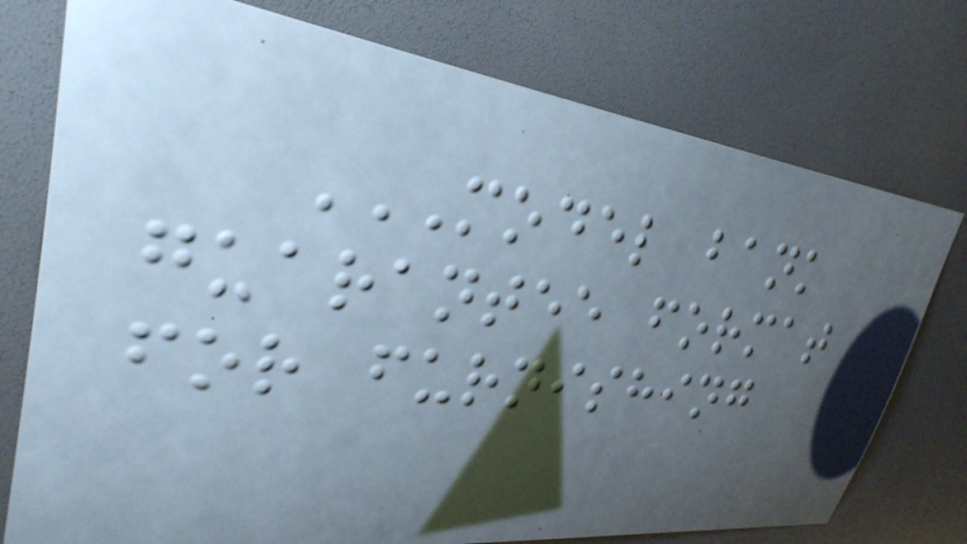MODEL BANK
GUARANTEE FORMAT
FOR FURNISHING
